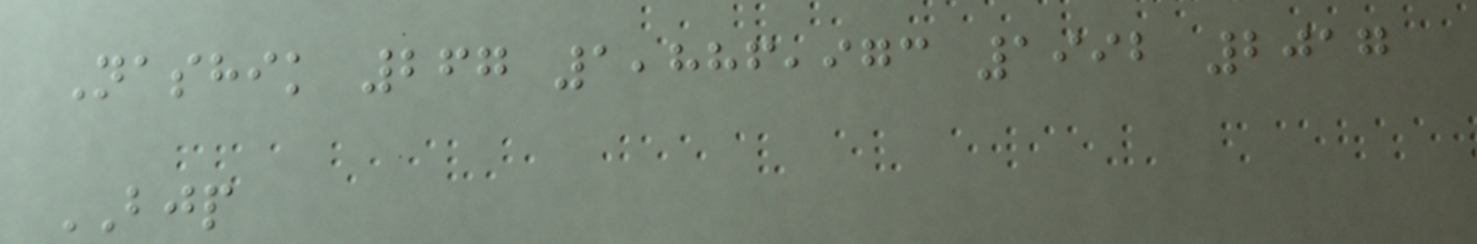Nashik 267 1,886,973 1992 2017
BJP
